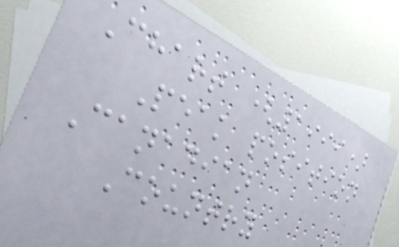Chart (1999)
Peak position
Canadian
Country
